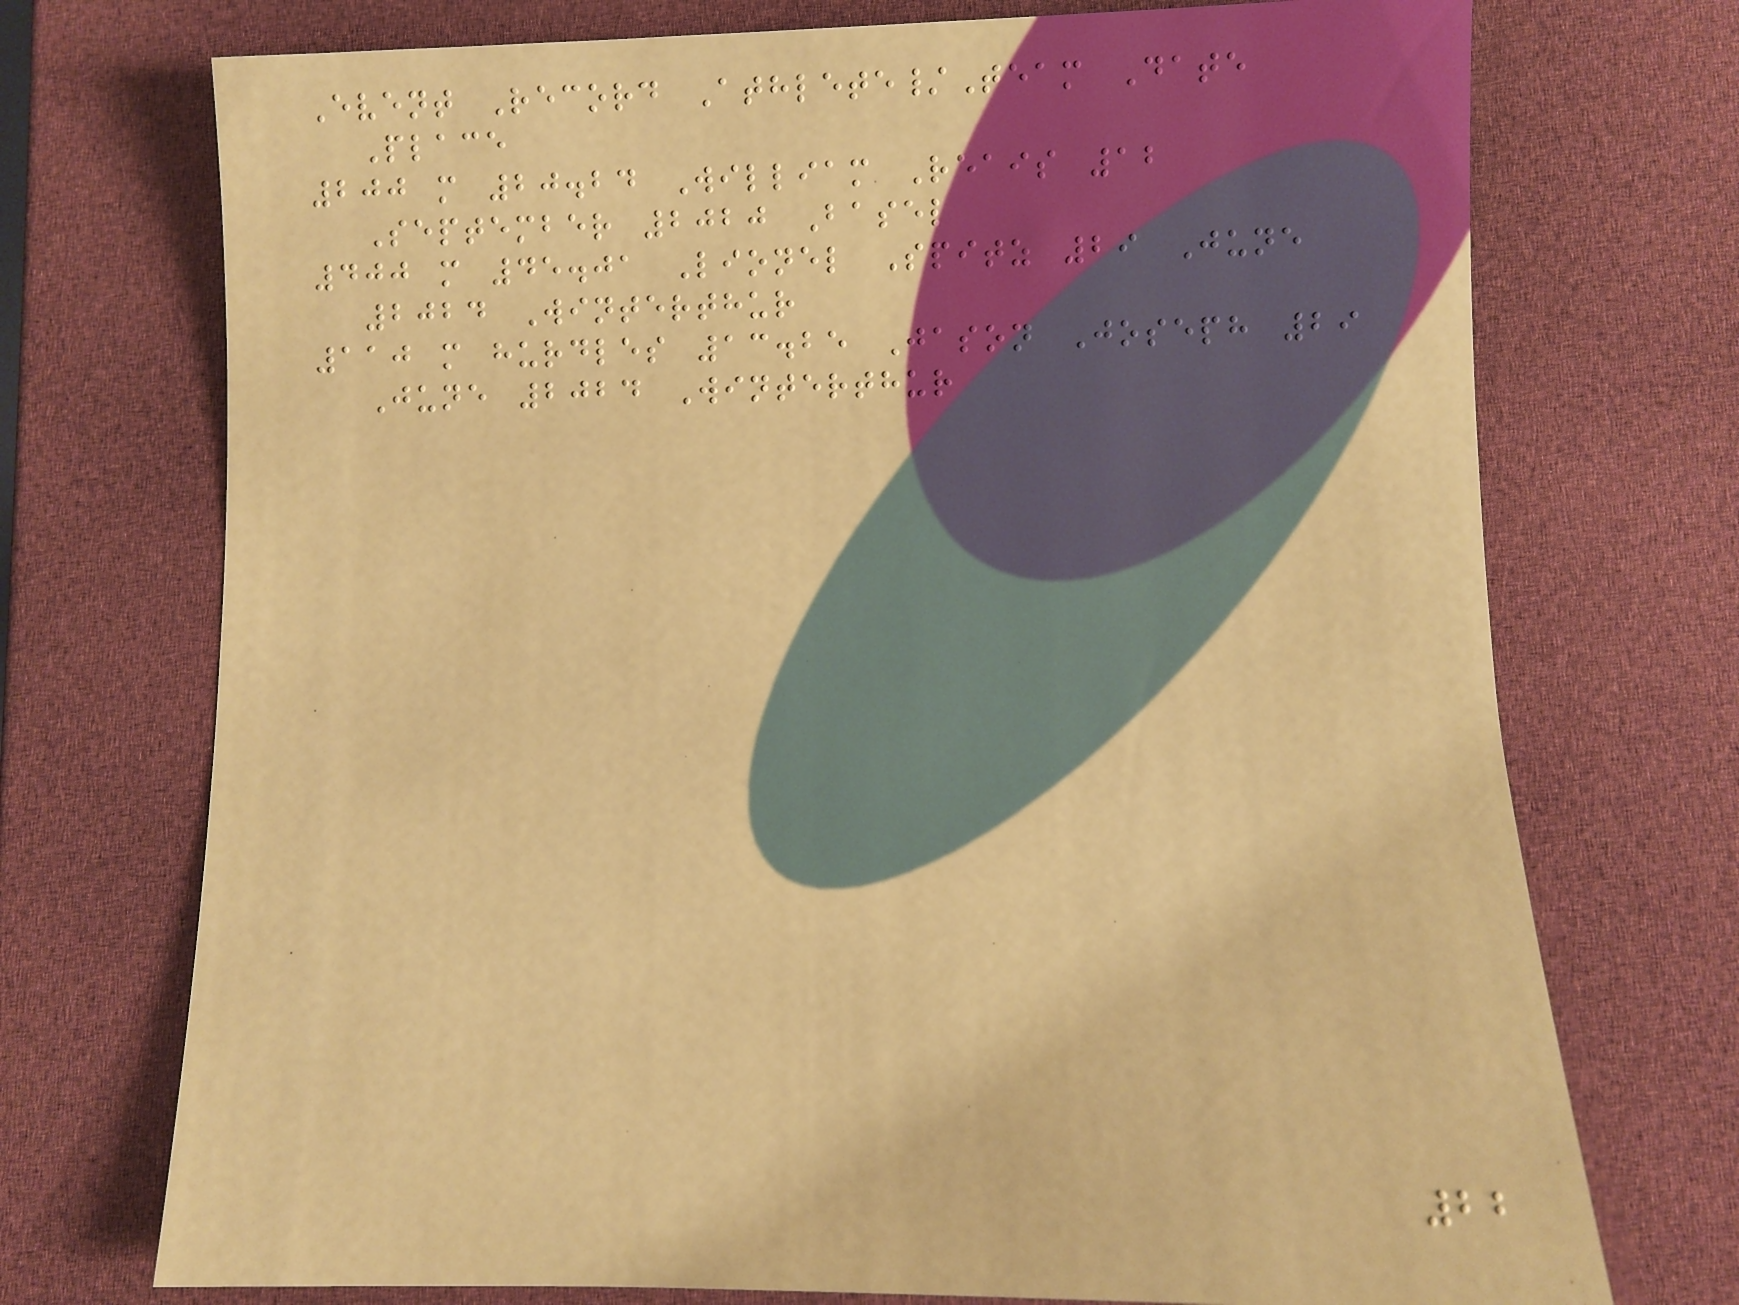Event Record Athlete/Team Date
Place
200 m 20.24 William Reais 12
September 2020 Basel
400 m 45.01 Lionel Spitz 29 June
2024 Winterthur
110 m hurdles 13.25 Jason Joseph 29
June 2024 Winterthur
22
